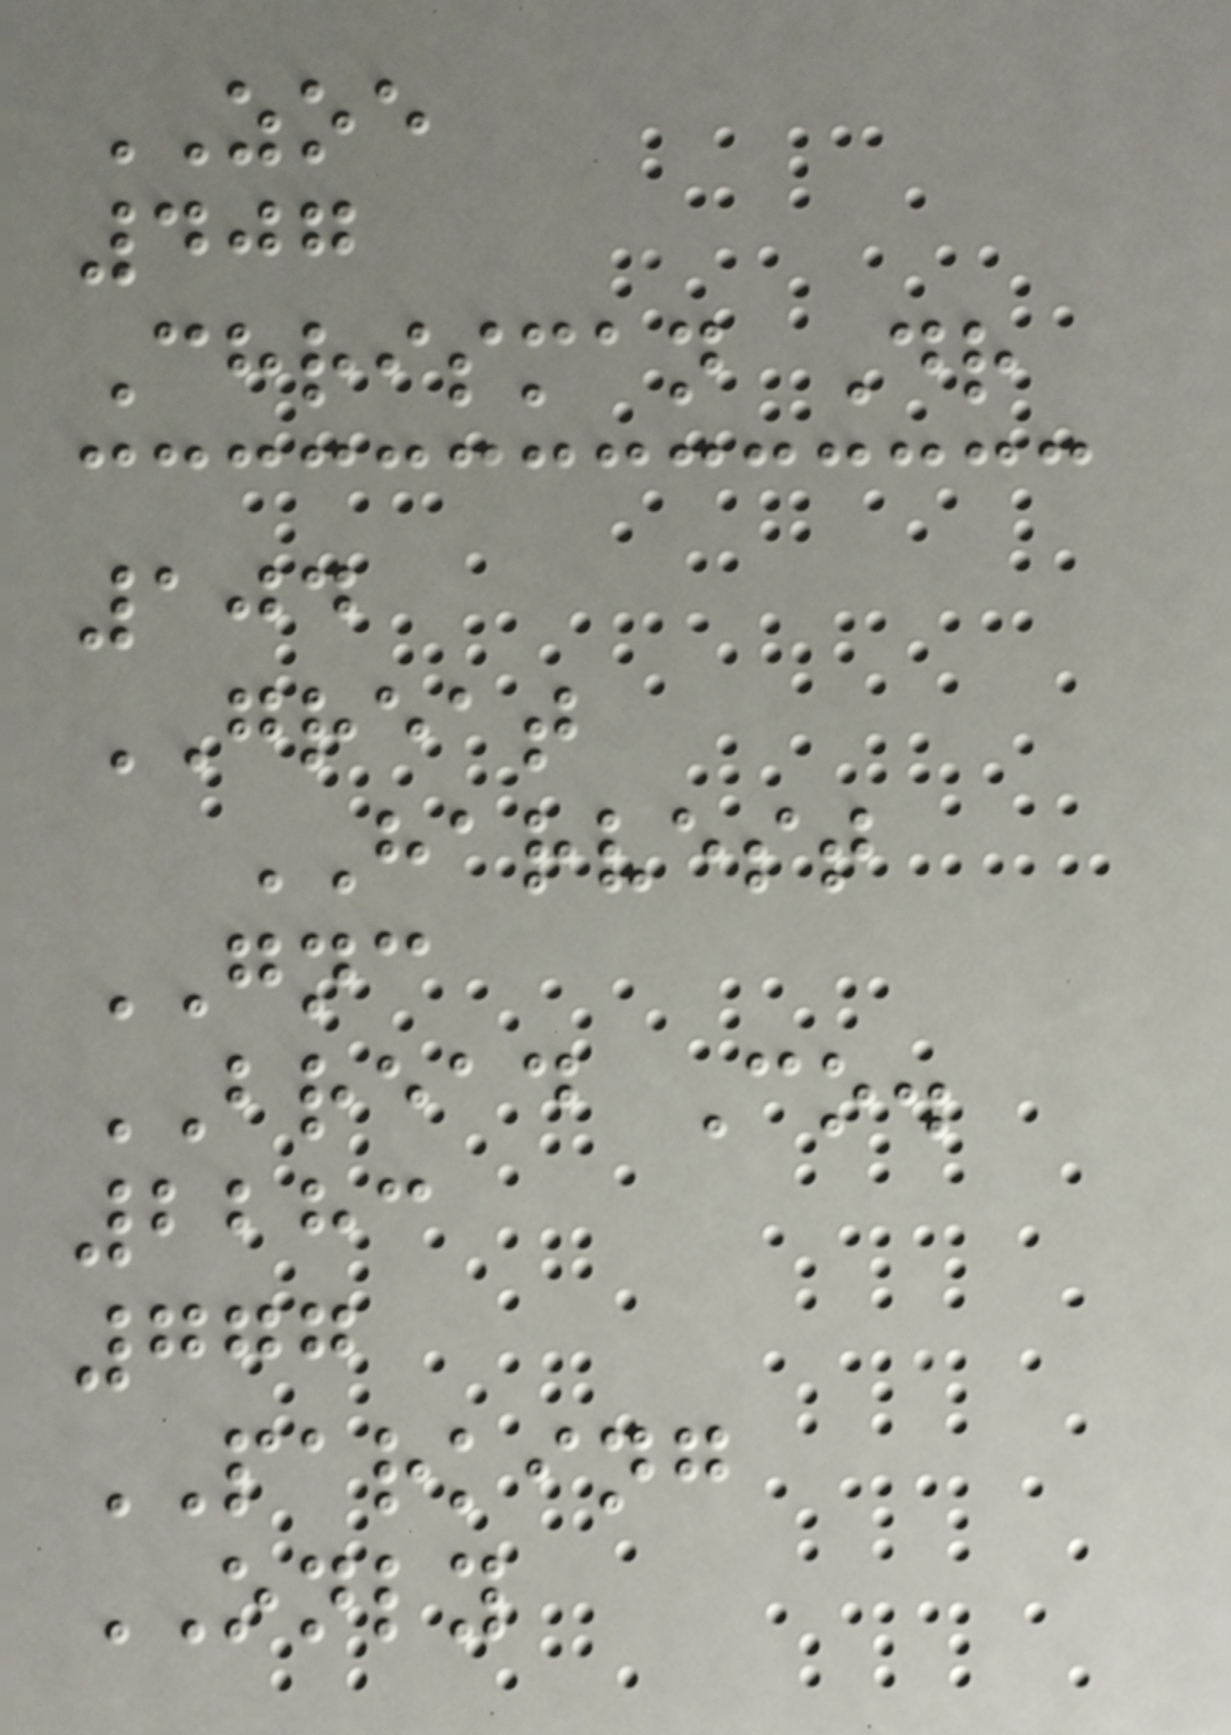ZOE
407
Chrisman Dr
104
GREAT
HARVEST
GNC
BREAD Co.
2283
777
PARKING
ONLY
